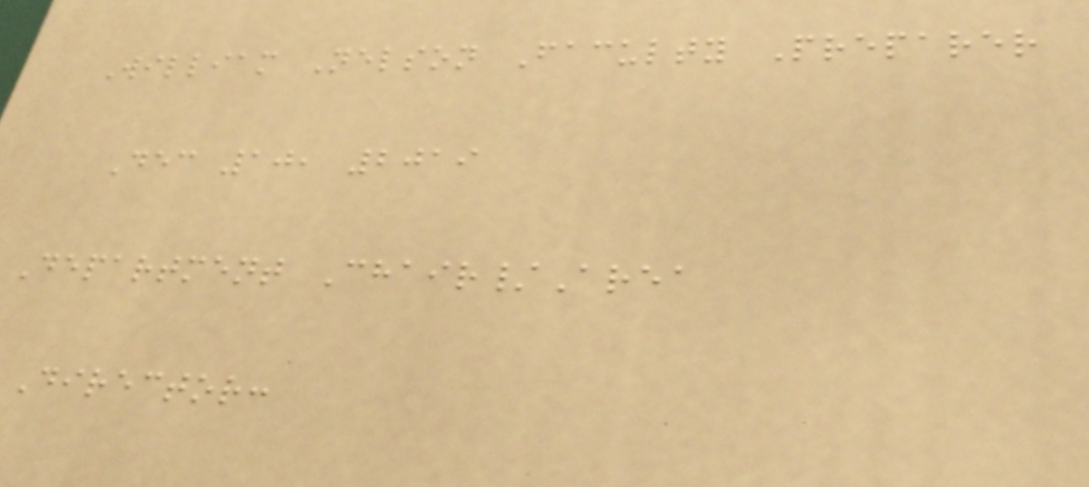William Nelson Faculty Preparer
Dec 10, 2019
Department Chair/Area
Director:
